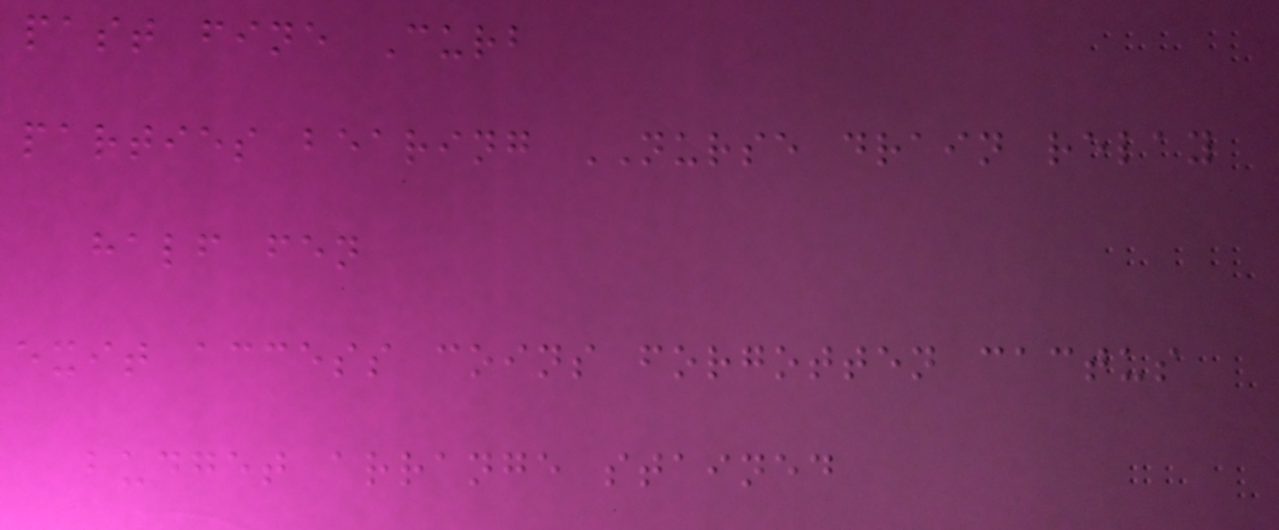past fine Curb
parties bearing NURSE drain relay
half fen
exit access coins forgotten cactus
budget arrange stained
